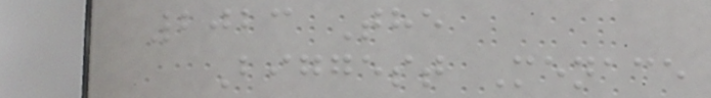2023 The
Biggest Menace
